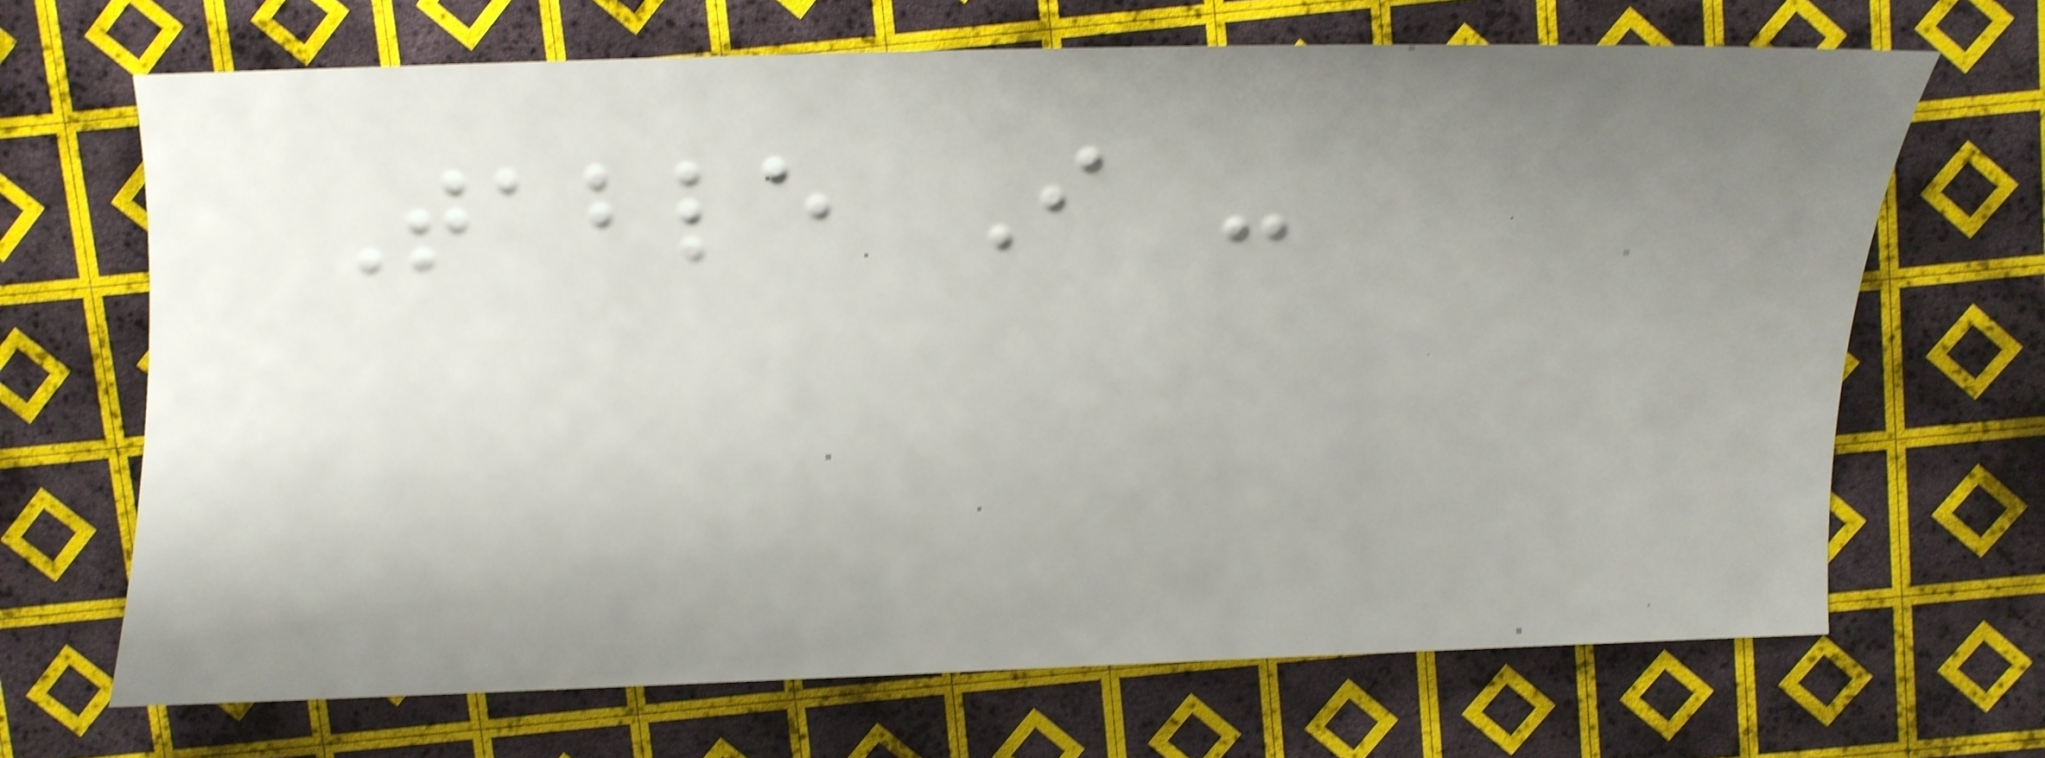Table I -
